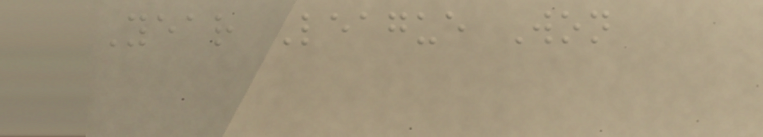Year League Won
